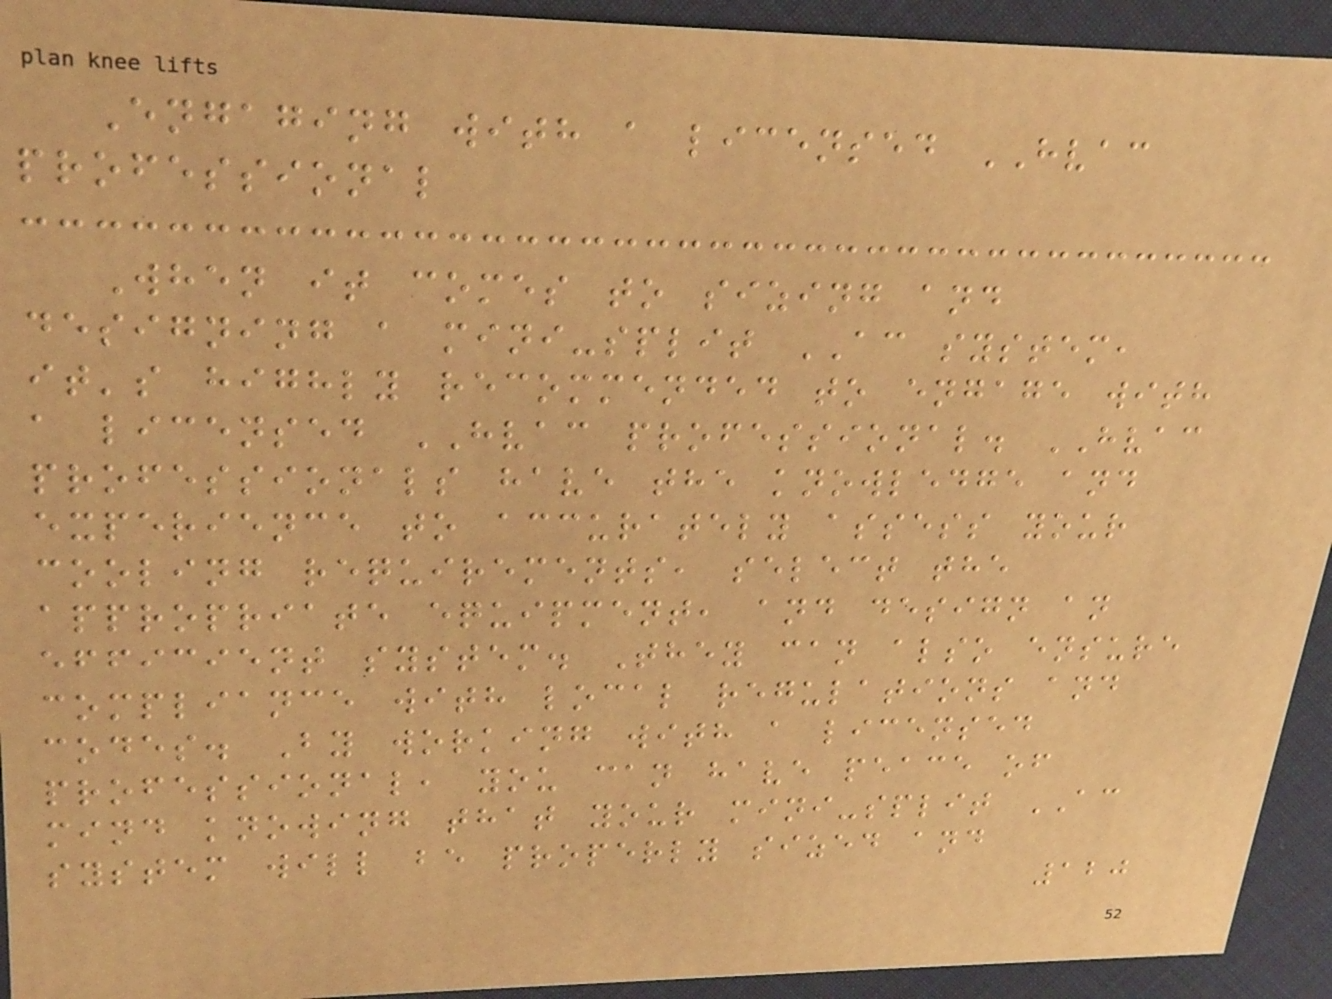Engaging with a licensed HVAC
professional
When it comes to sizing and
designing a mini-split AC system,
it's highly recommended to engage with
a licensed HVAC professional. HVAC
professionals have the knowledge and
experience to accurately assess your
cooling requirements, select the
appropriate equipment, and design an
efficient system. They can also ensure
compliance with local regulations and
codes. By working with a licensed
professional, you can have peace of
mind knowing that your mini-split AC
system will be properly sized and
120
